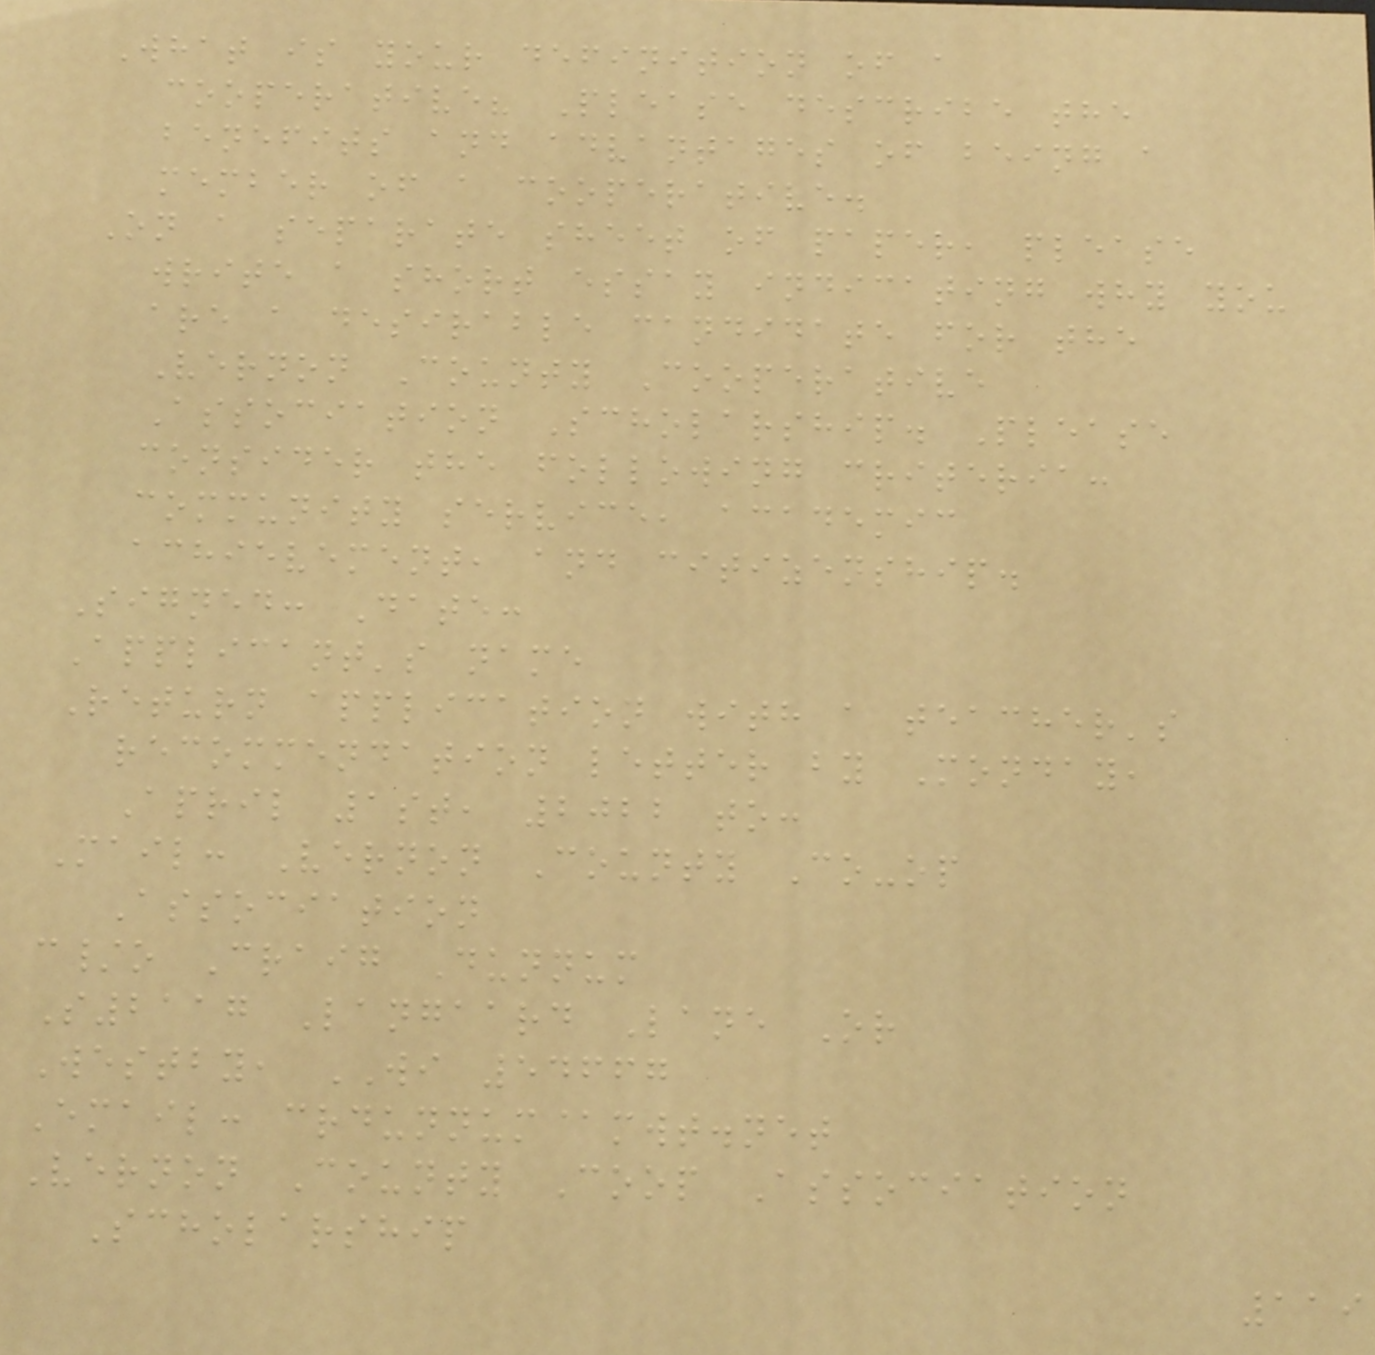What is your definition of a
cooperative? Please describe the
benefits and advantages of being a
member of a cooperative.
On a separate sheet of paper, please
write a short essay indicating why you
are a desirable candidate for the
Vernon County Cooperative
Association Scholarship. Please
consider the following criteria:
community service, academic
achievement, and citizenship.
Signed: Date:
Applicant's name
Return application with a teacher's
recommendation letter by Monday,
April 1st, 2022 to:
Mail: Vernon County Co-op
Association
c/o Craig Dunnum
S2117 Langaard Lane Or
Westby, WI 54667
Email: crdunnum@mwt.net
Vernon County Coop Association
Scholarship
119
